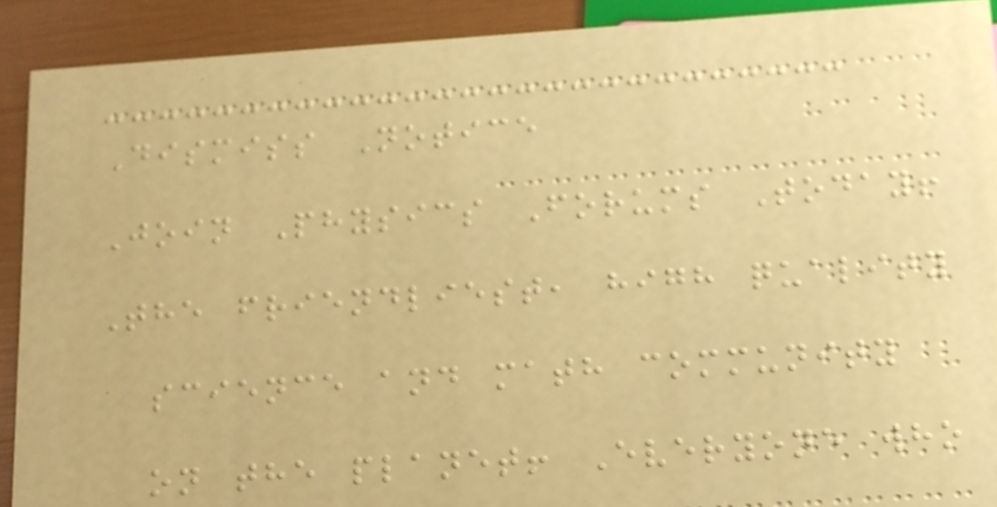Dismiss Notice
Join Physics Forums Today!
The friendliest, high quality
science and math community
on the planet! Everyone who
